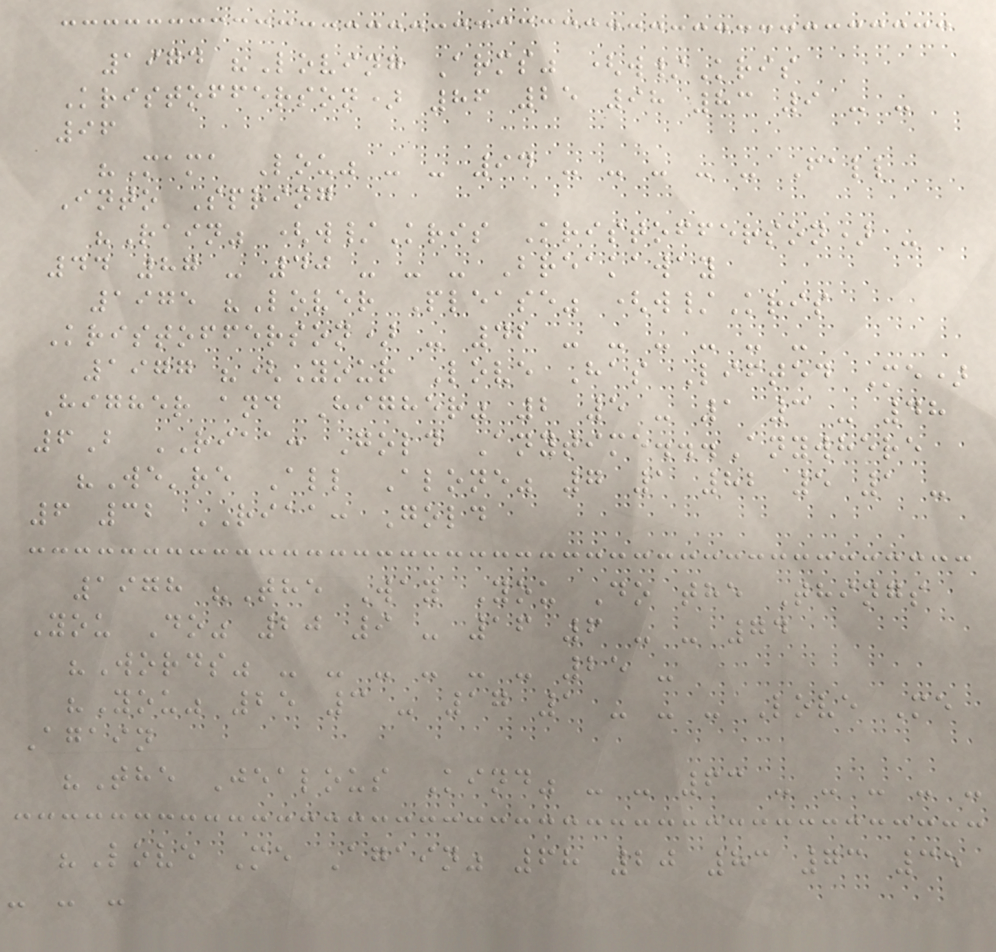1974 "Loving Arms" (w/Kris
Kristofferson) 86 25 98 83 9 - -
96
"Mama Lou" - - 94 - - - - - Fall
Into Spring
"Rain" (w/Kris Kristofferson) -
44 87 - 40 - - - Breakaway
1975 "Lover Please" (w/Kris
Kristofferson) - 42 - - - - - -
1977 "(Your Love Has Lifted Me)
Higher and Higher" 2 5 - 1 3 - 48
6B RIAA: Gold Anytime...Anywhere
"We're All Alone" 7 1 82 5 1 -
6 32 RIAA: Gold
1978 "The Way You Do the Things
You Do" 20 9 - 16 6 - - 74
"Words" - - - - - - 25 -
"You" 25 3 - 17 1 - - - Love Me
Again
"The Jealous Kind" - - 63 - - - - -
"Love Me Again" 68 20 83 73 35
- - -
